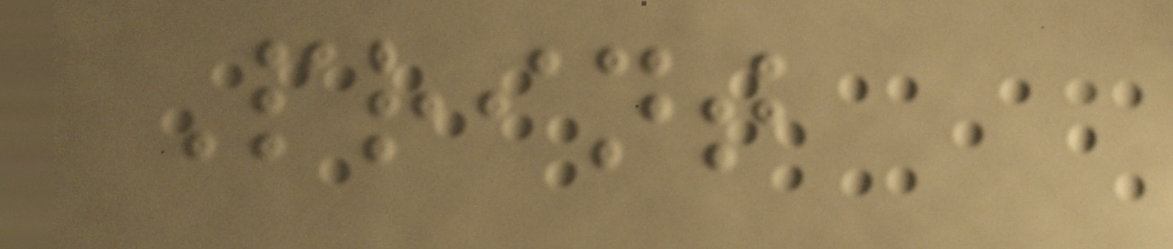Print
